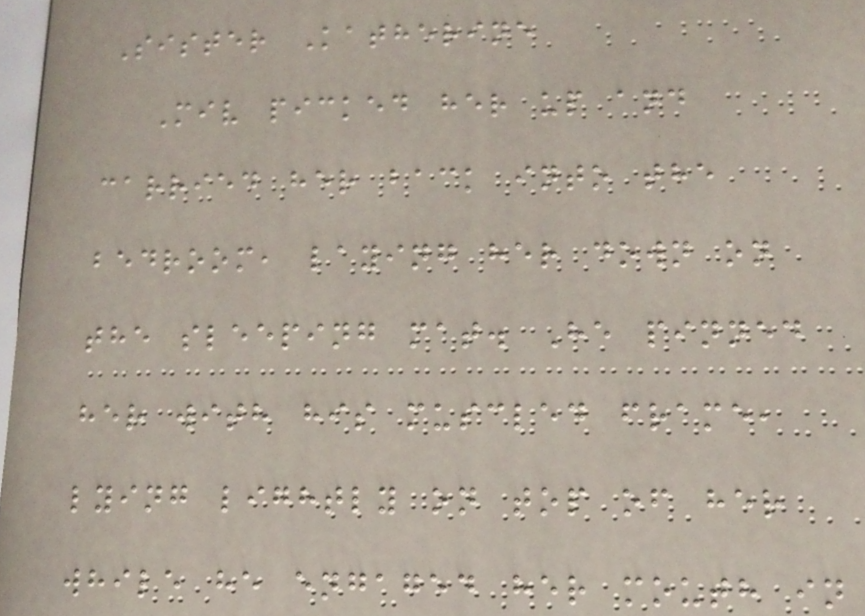Sister Katherine
Miv picked her up and
carried her back into the
bedroom, laying her down on
the sleeping mat. He pinned
her with his muscled frame,
lying lightly on top of her
while he engaged her mouth in
